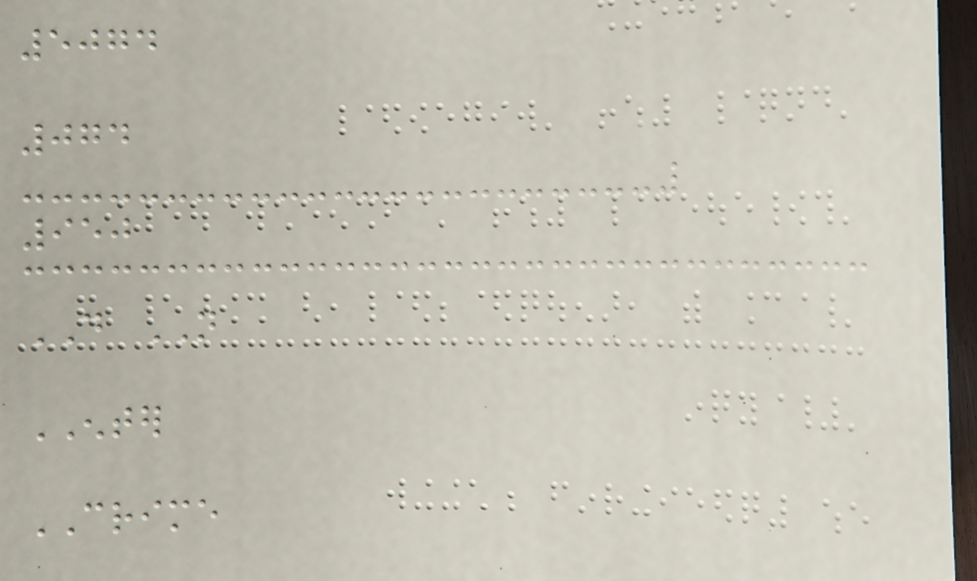5074
074
950
DO NOT
ENTER
CRIME
